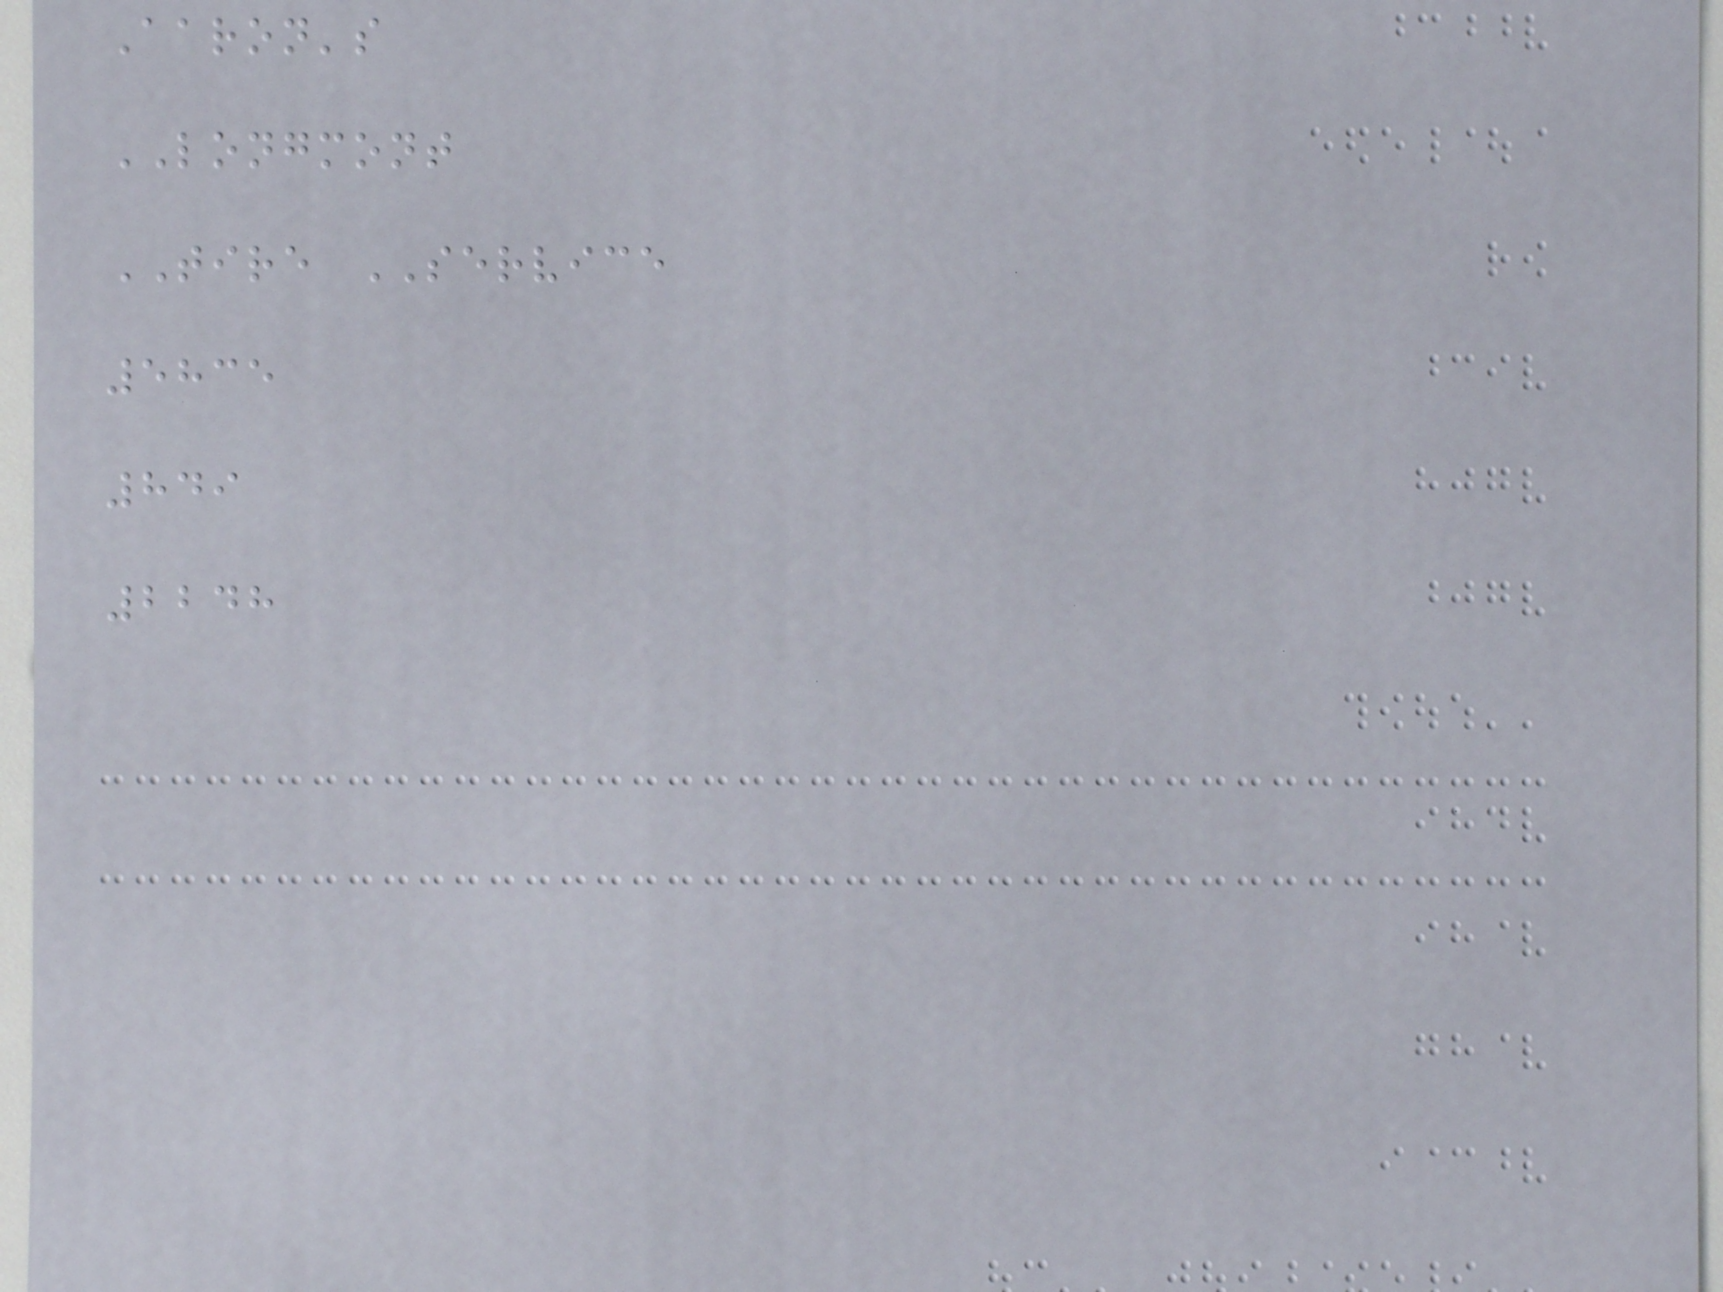Aaron's
LONGMONT
TIRE SERVICE
5835
849
2248
